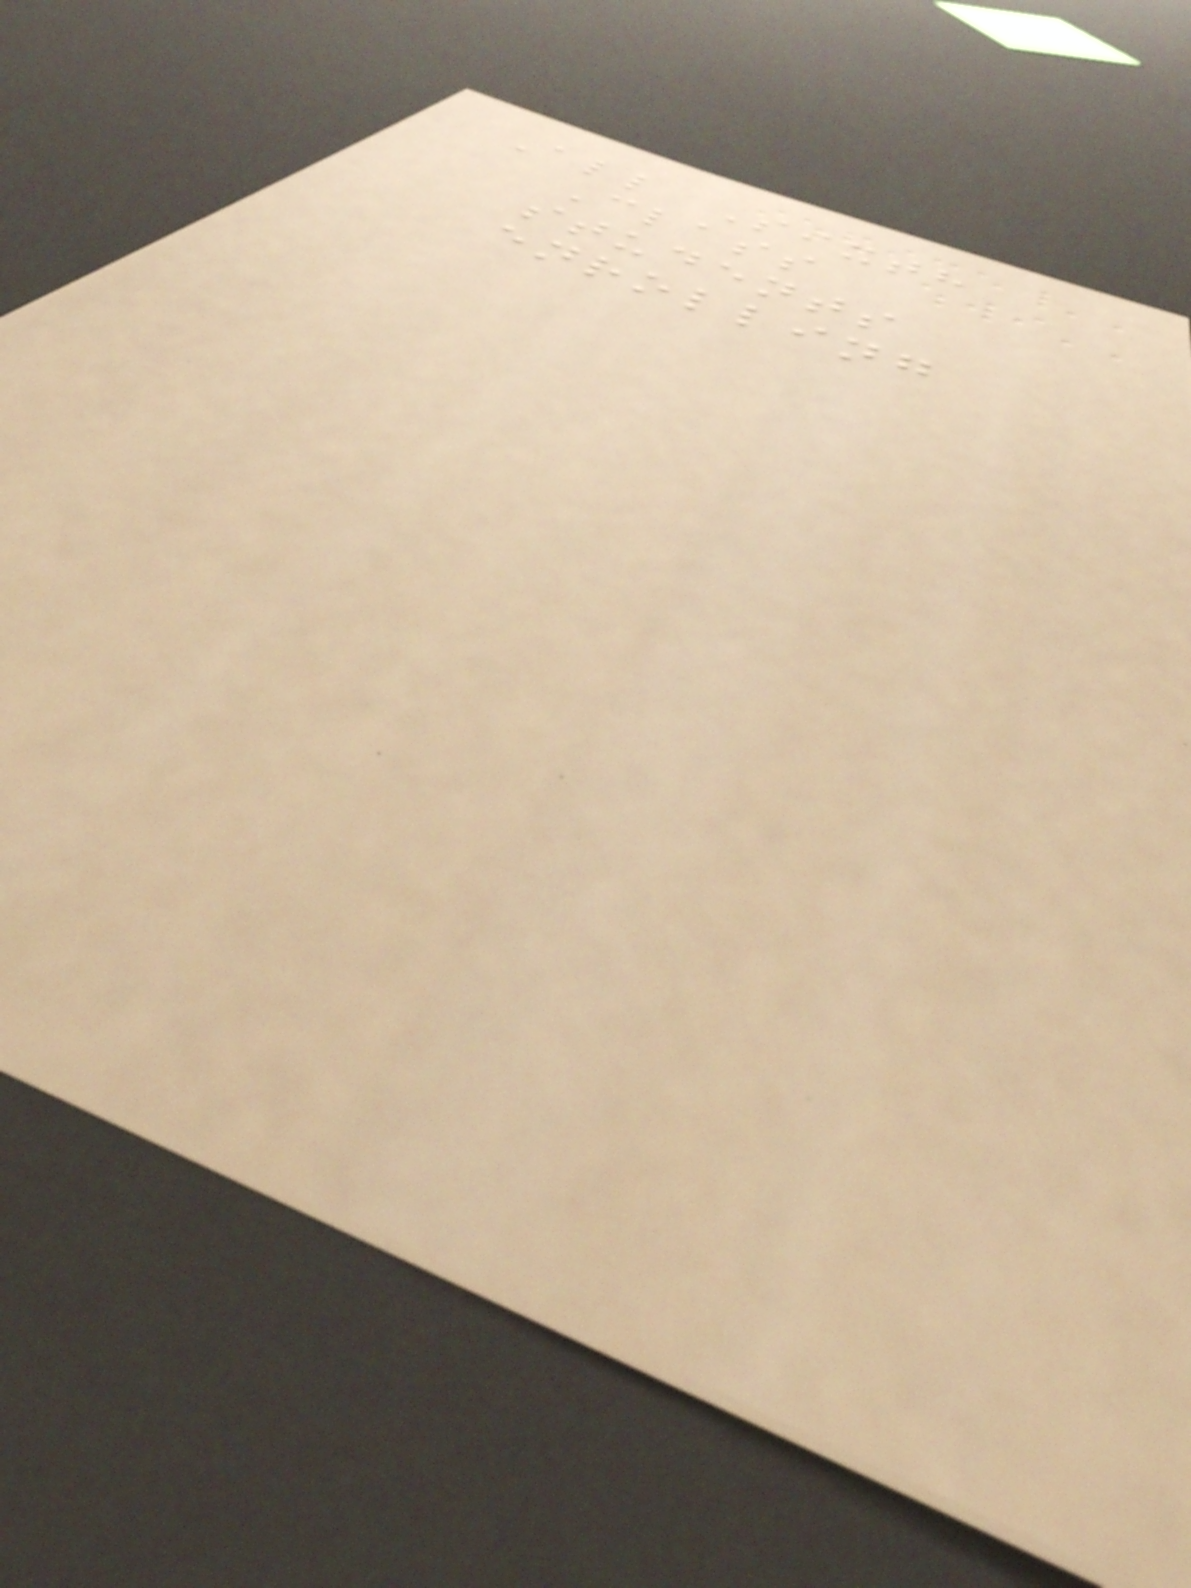All Sixth
Class
students
enrolling
